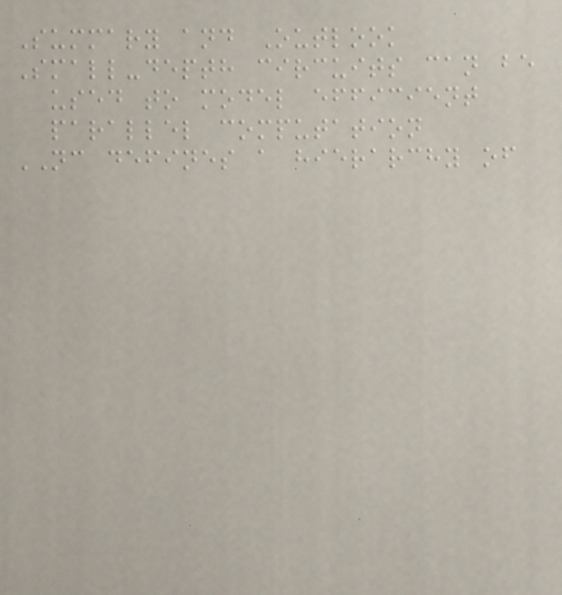Summary and Outlook
Small-depth circuits can be
used to model efficient
parallel computation
NC defines a hierarchy of
